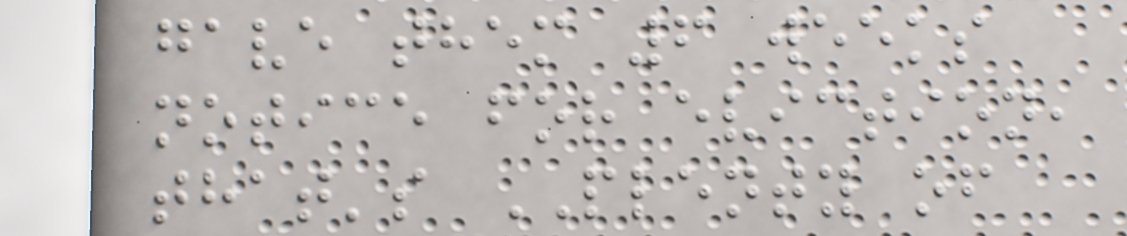gave them 6 weeks
notice for eviction,
that's PLENTY of
